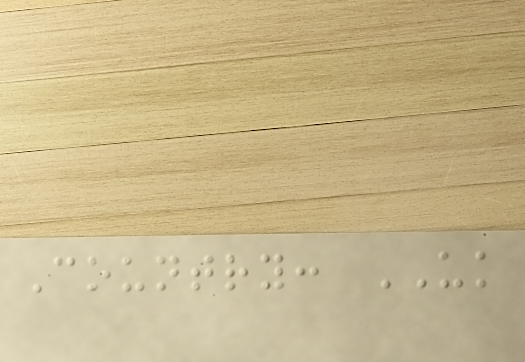Country: UK
